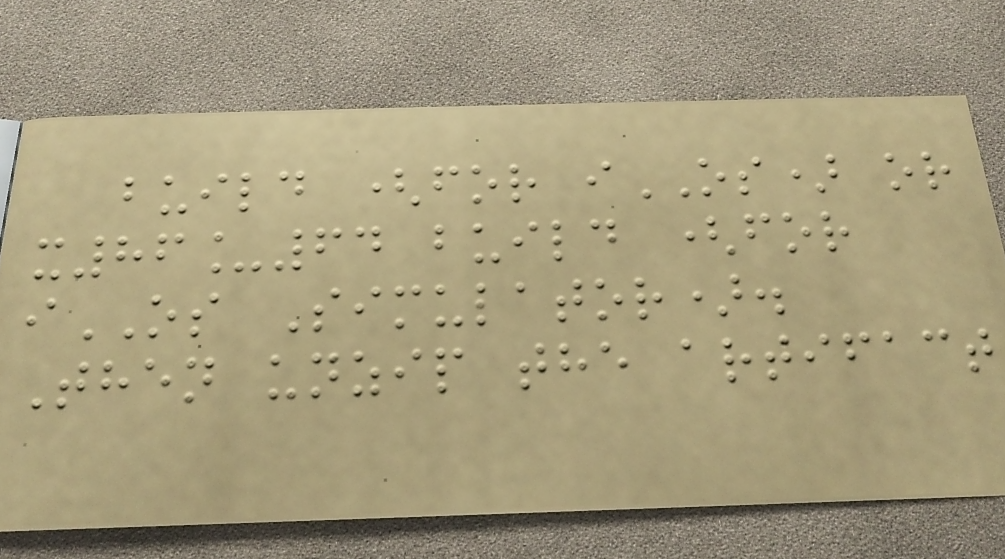build (for iOS) or
x86_64 build (for
iOS Simulator).
Then unzip the artifact
